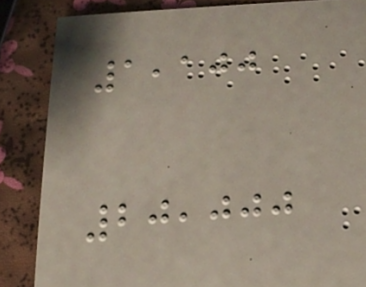1,100
20,000
